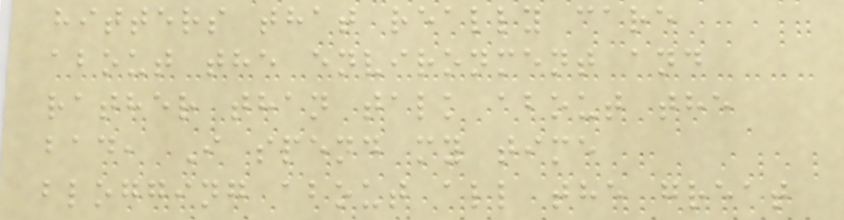hitters that really care
about the environment and
rather than talk about the
bad, I spend my time
blogging about all the great
